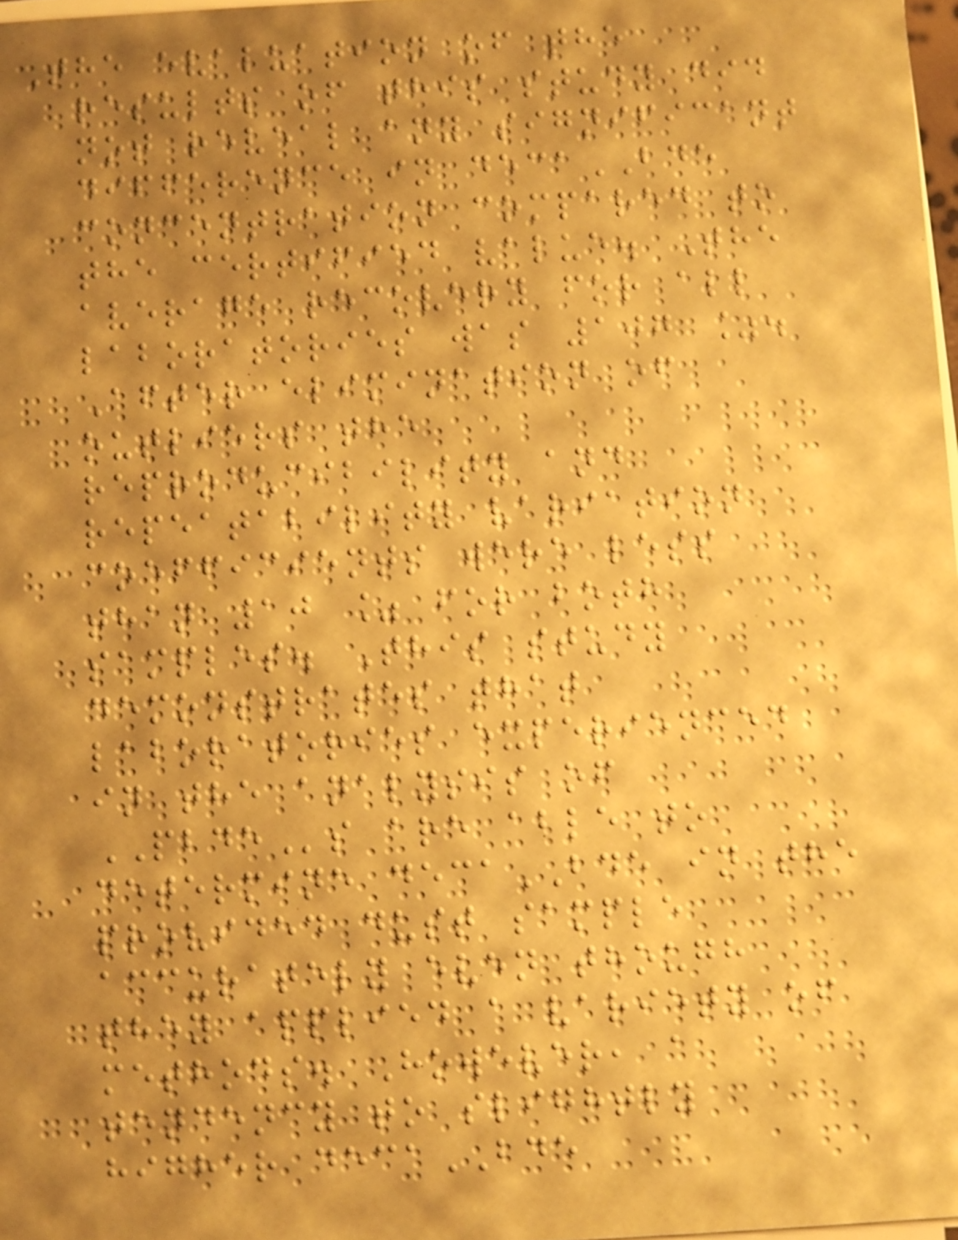The evaluation of the
results of this study did
not reveal any significant
difference in decaBDE
concentration compared to
the certified value. The
average recovery for all
laboratories was 107 %.
After elimination of
outliers the
reproducibility and
repeatability variation
coefficients were less
than 10 % for both
samples. This study
demonstrates that
laboratories experienced
in the analysis of
PBDEs are able to
determine decaBDE in the
provided dust sample
accurately even though
they applied a variety of
methods. However, a
tendency to slightly
higher decaBDE
